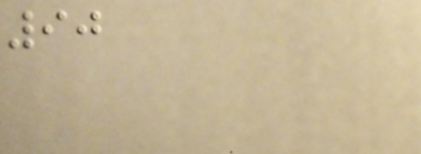90
